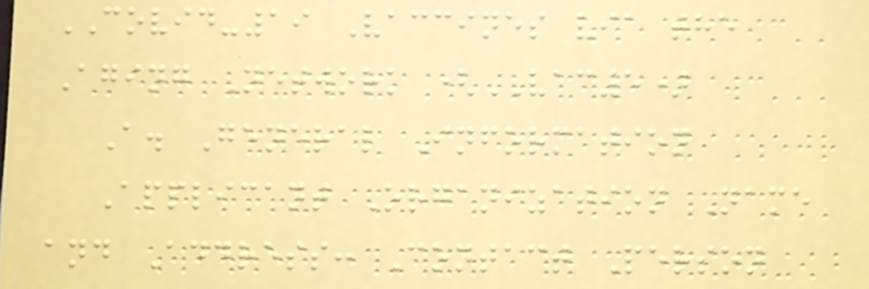COVID-19 Vaccines via the
Aging Network (VAC5)
A. General Information
Applicant Organization Name
and Address: Contact Person
